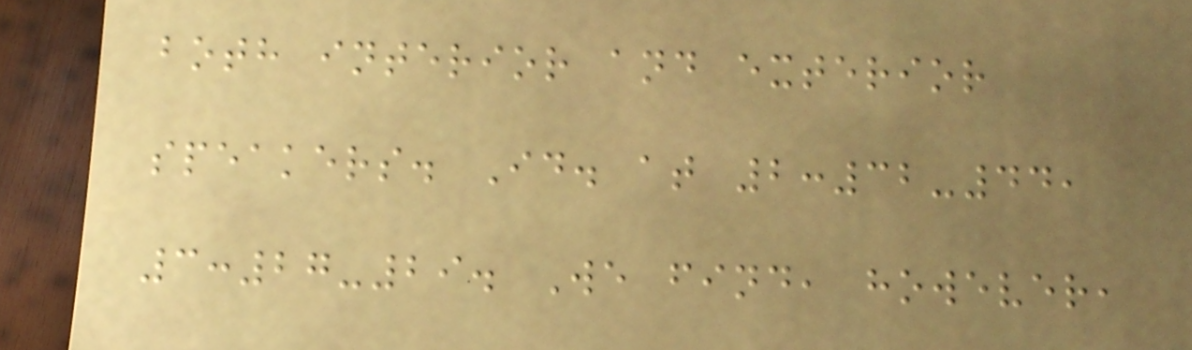both interior and exterior
speakers. Id. at 2:32-44,
3:27-29. We find, however,
